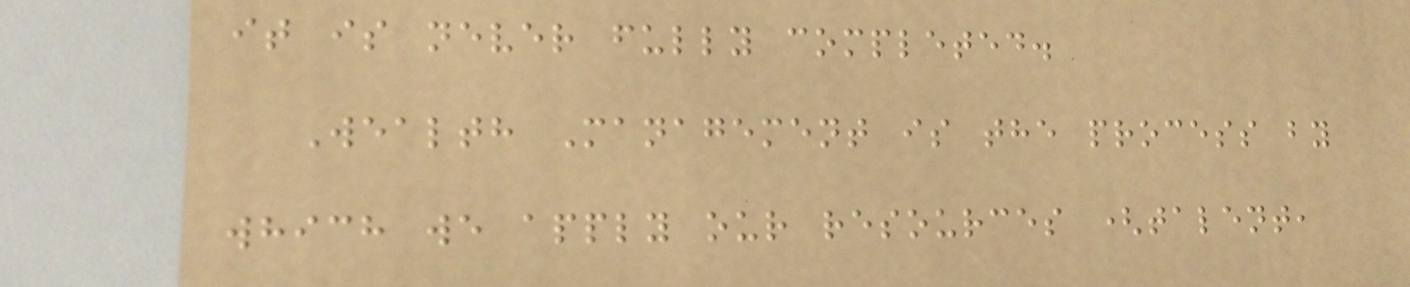it is never fully completed.
Wealth Management is the process by
which we apply our resources (talent,
